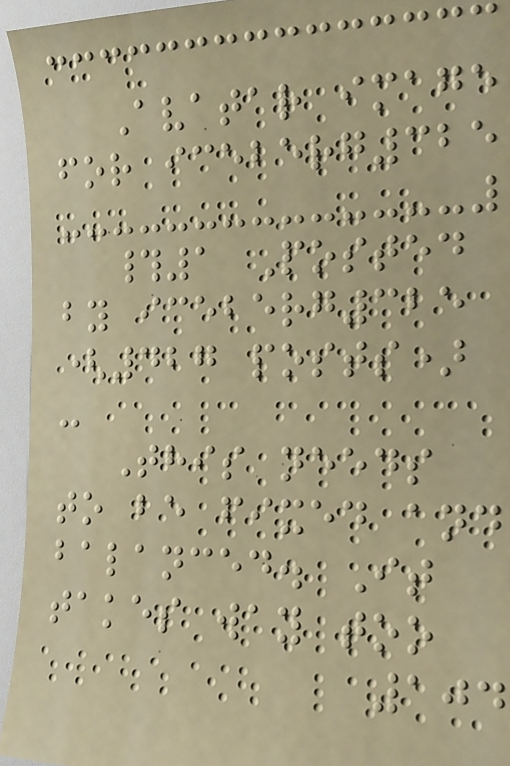Avatar image
for iceberg325
#1 Posted
by iceberg325
(427 posts)
-
This needs
to be fixed and
balanced. It
takes way too
104
